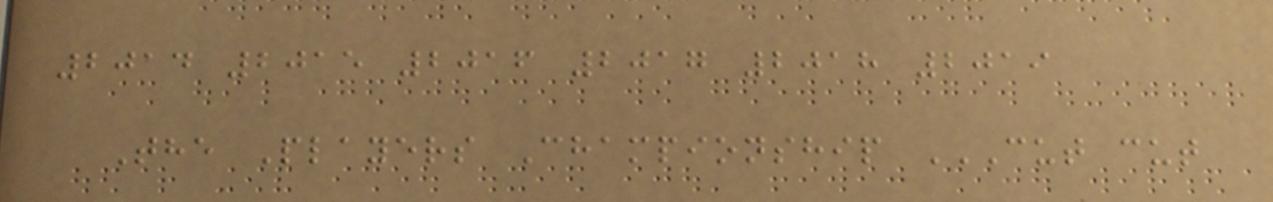2014 2015 2016 2017 2018 2019
The Players Championship CUT CUT
